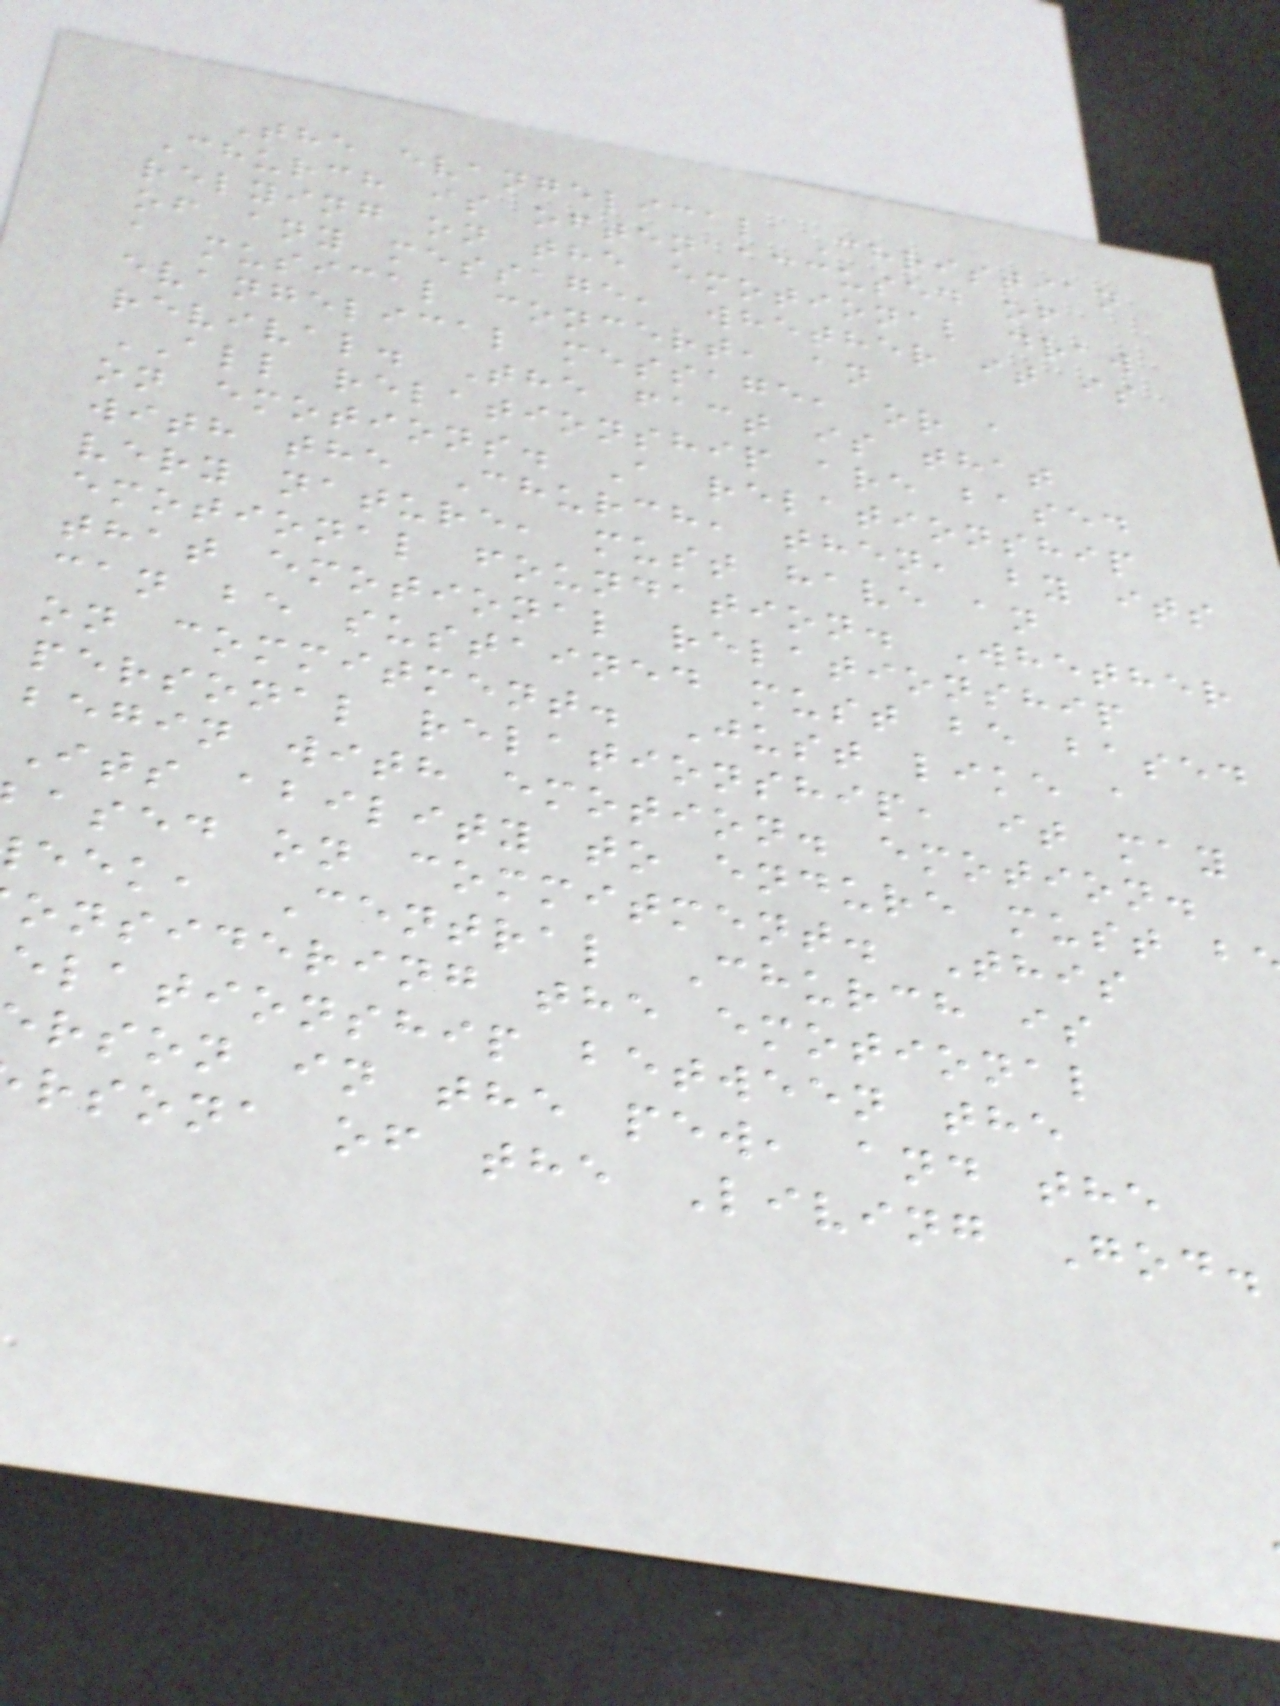The evangelical Christian
Church is often accused of
relying on the emotional draw
of any message, whether it is
a musical concert, an
evangelical message, or a
revival. The fact is that
ALL relationship are based
on emotions. A relationship
with the Church, then, by its
very nature, must have an
emotional foundation. Whether
that emotional relationship
can be sustained must be based
on commitment. Just like a
personal relationship, it may
begin with emotion. emotion.
Its ability to endure must b
ased on commitment. This
eek, Central Church is
onsidering the emotional
elationship between the
rson in the pew, and the
rsona of the Living God.
